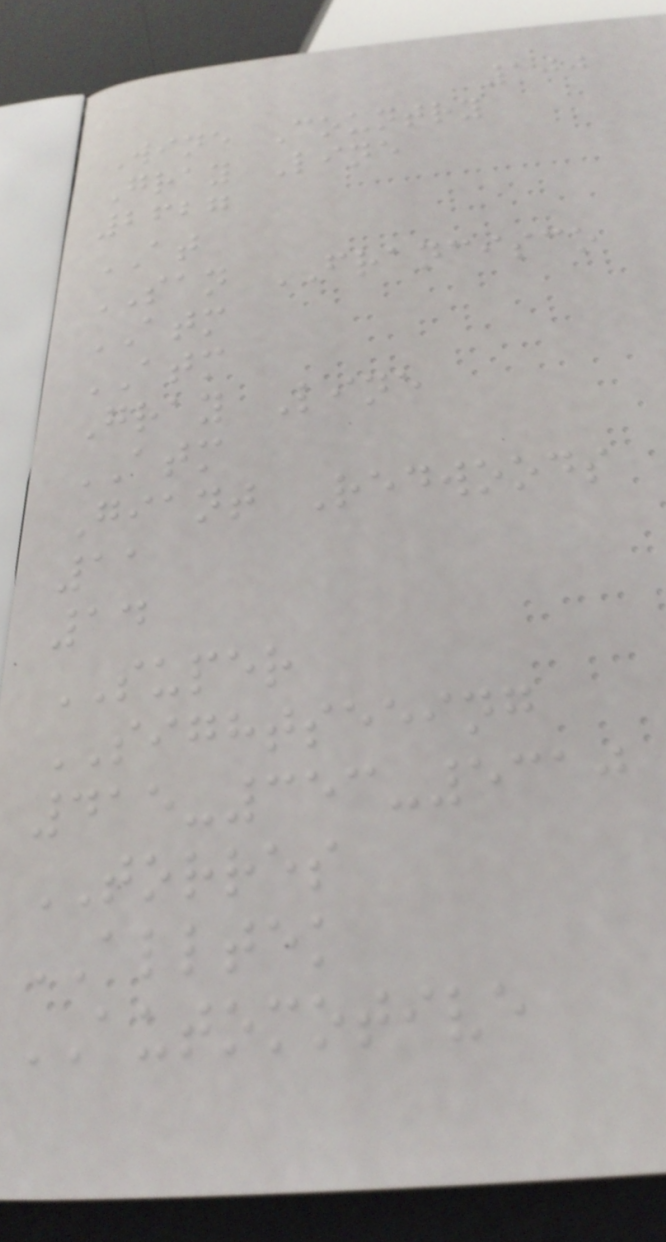100
Wine Country
Gray Line
2627
AT
SAN FRANCISCO
ATM
ATM
Gray Line
ATM
Giant Redwoods
11
14
SUPER
SIGHTSEEING
415-353-5310
TORRES
ALLTEK
AUTOMOTIVE
